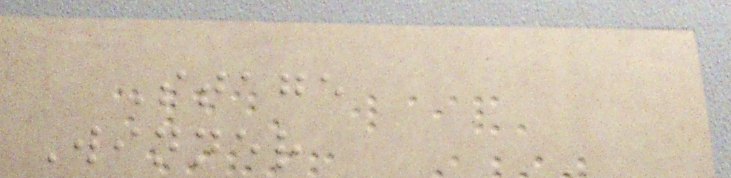Stage
Winner
